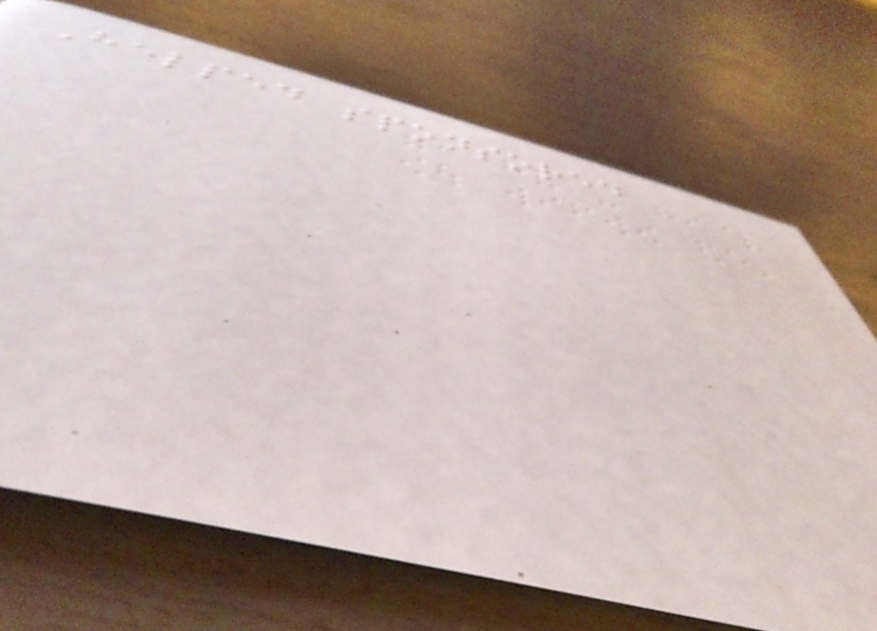Helped sponsored
